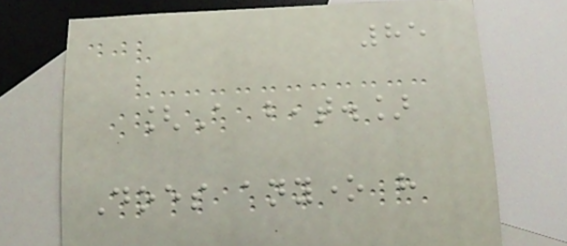85
[A beat.]
Does anyone have
